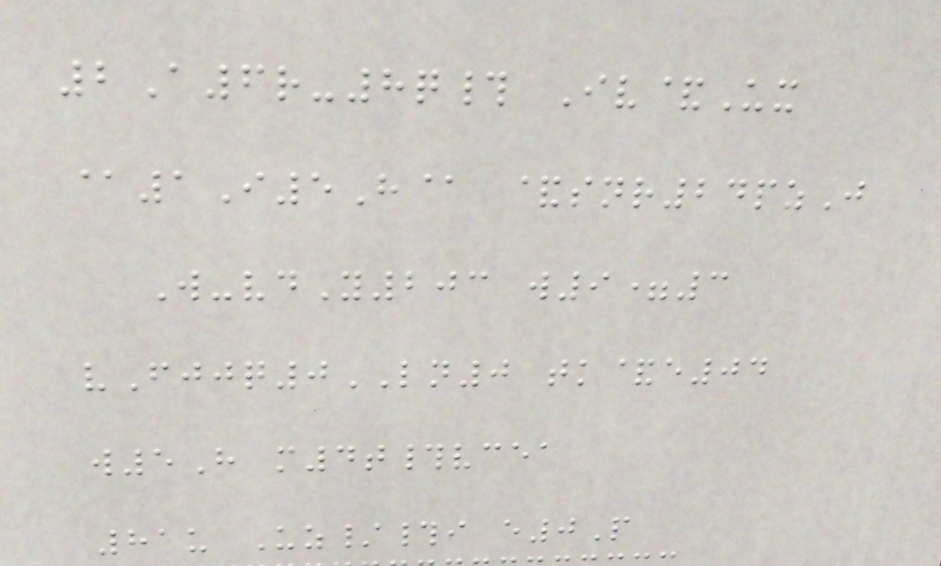2A6r-8q# Iv&Ux
@1I5H@ &snr24pzJ
W-vdY203 w9=3
vFjjq0LN0 tk&e04
w5H m4t#vcea
81u Uz/#i e0P
